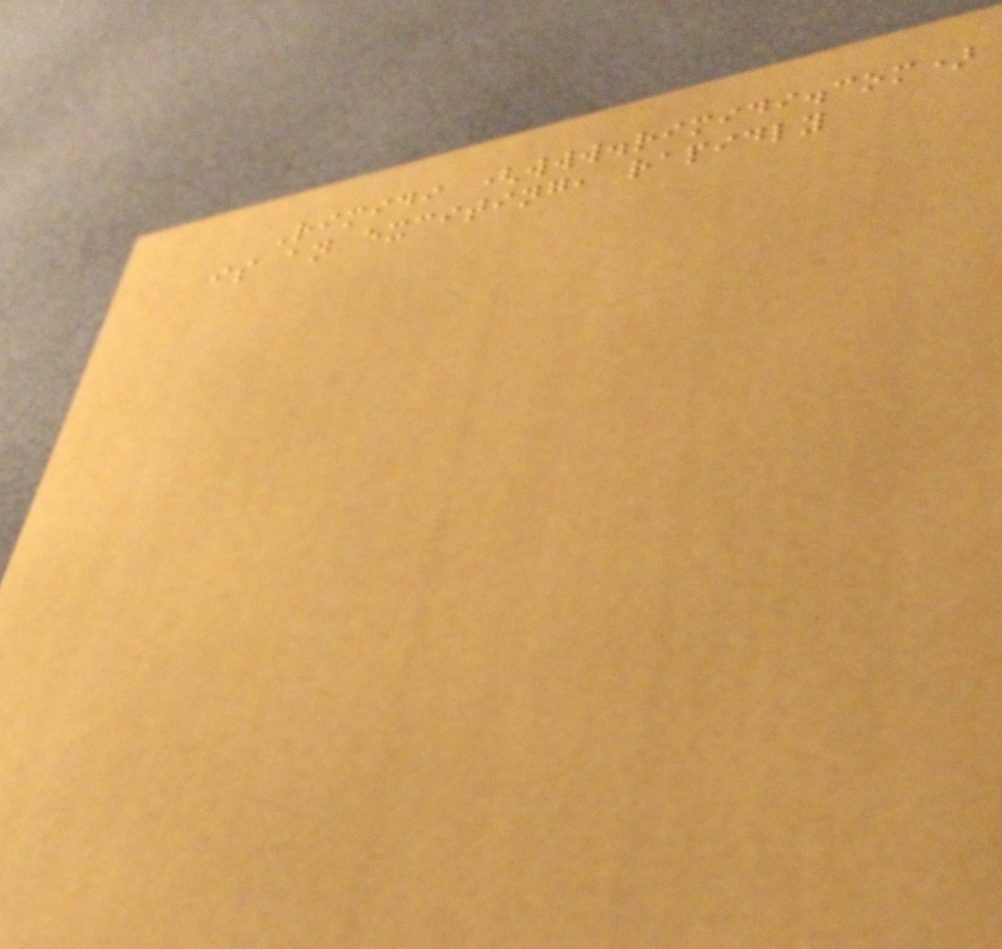Rimidi (www.rimidi.com)
is an exciting, rapidly
